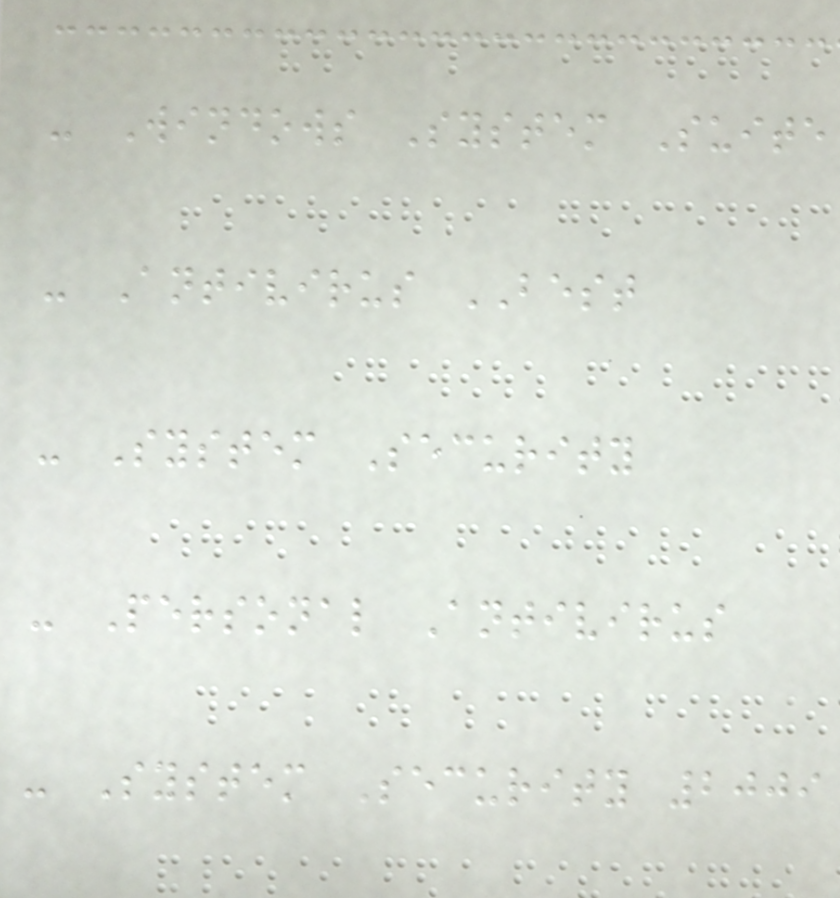- Windows System Suite
- Antivirus BEST
- System Security
- Personal Antivirus
- System Security 2009
